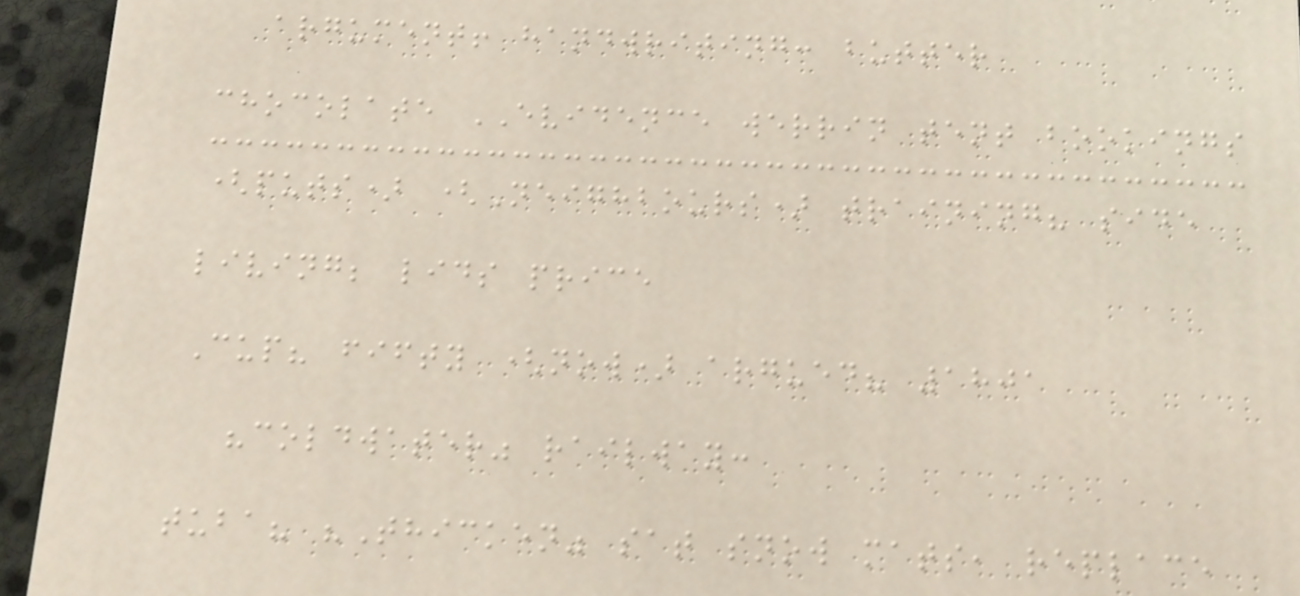argument! handwriting: butter
chocolate EVIDENCE werrin tent bookings
(puts) (Neighbours) training? side
living; lids price
Cup? fifty (now) argued? 1801
"coldwater" railway:
tuba? "Thicken" sat snow mats, replace
